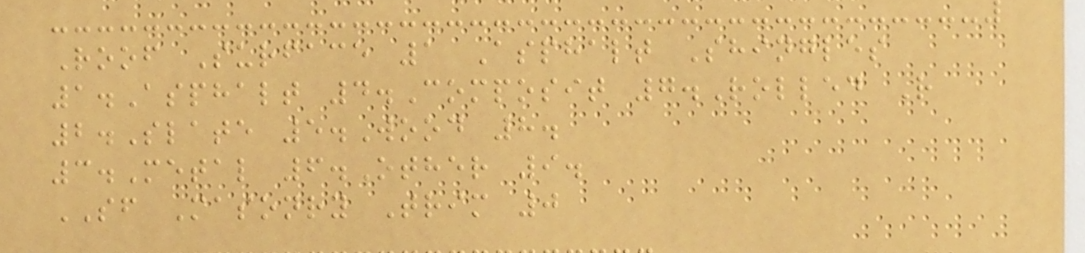Roof Surface 1 Asphalt Shingles
1.Asphalt 4.Composit 7.Rolled R
2.Slate 5.Wood 8.
3.Metal 6.Other 9.
SF Masonry Trim 0
